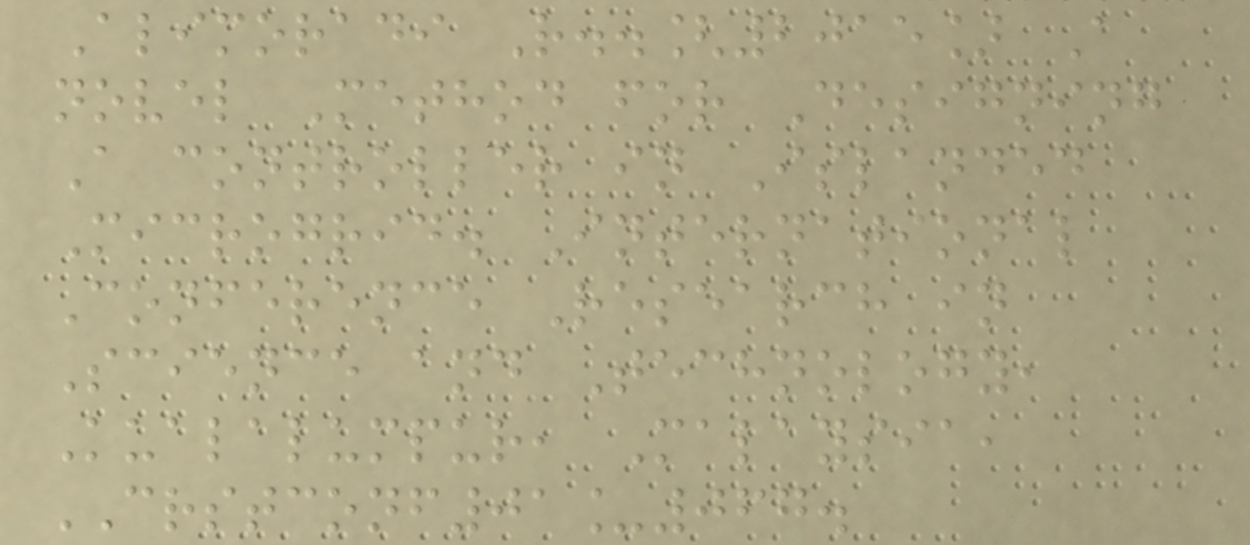Alimoradi R..[2015] A
novel Method for Designing
A controller in Islanded
Microgrid. International
Conference Research in
Science and Technology,
Kualalumpur, Malaysia,
CRSTCONF01_067.
